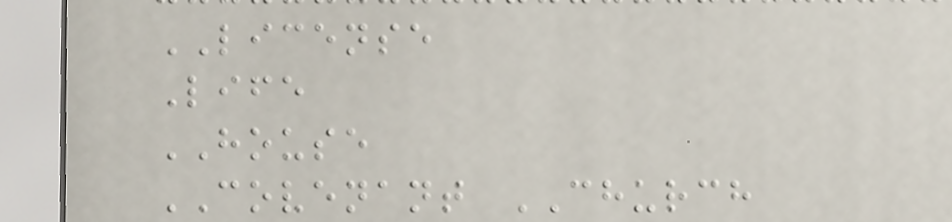LICENSE
Life
HOUSE
COVENANT CHURCH
